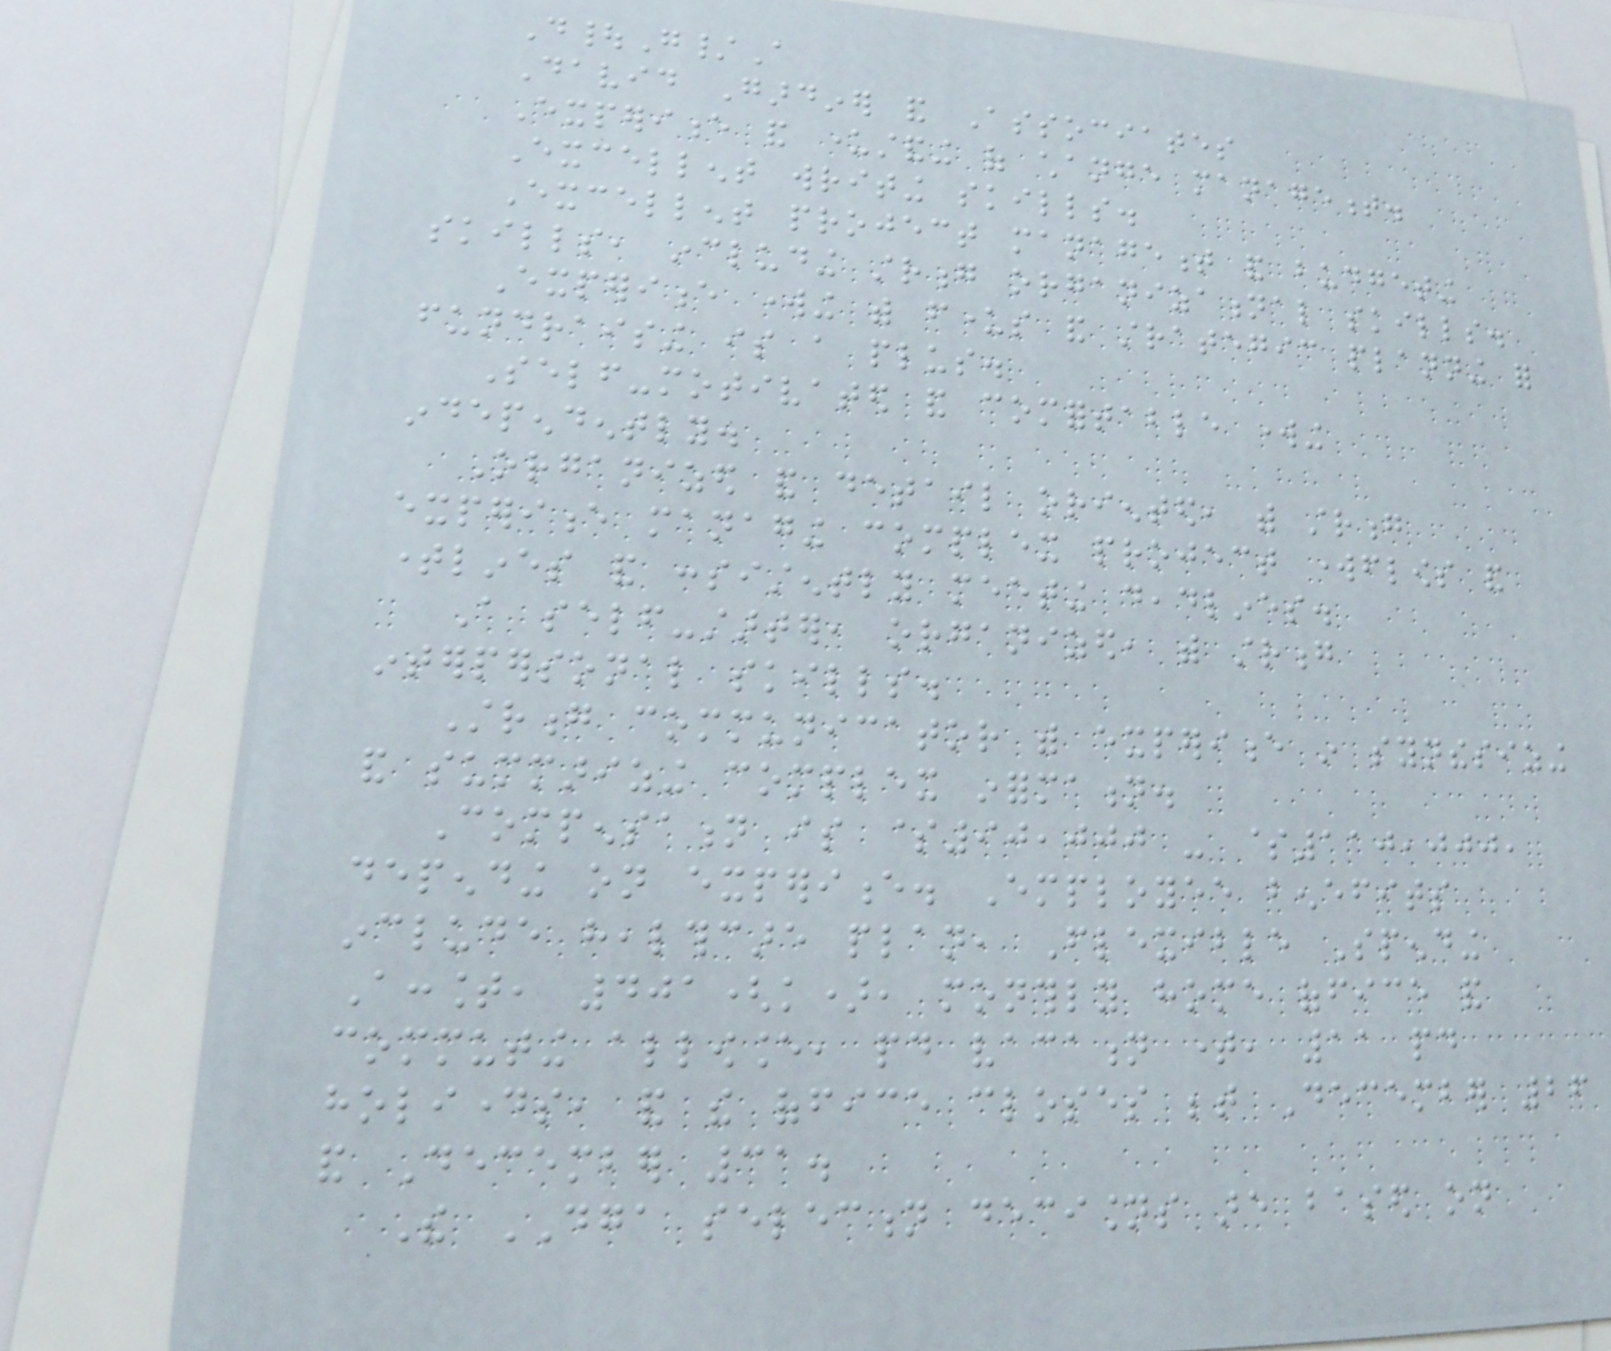D|G/A
David Gardiner and Associates
Experience and understanding of change management.
Excellent writing skills.
Excellent project management and budgeting
skills, including strong organizational skills.
Experience working with funders and strategic planning for
fundraising is a plus.
Self-motivated and comfortable working
independently.
Organized and detail oriented, with strong
experience managing complex project workflows and
timelines and consistently meeting deadlines.
A self-starter, organized, with strong
interpersonal skills.
Strong communicator with experience in synthesizing
and summarizing complex information.
Compensation is $90,000 - $110,000,
depending on experience. Employee benefits
include healthcare plan, Flexible Spending
Account, 401(k), monthly home office and
commuting allowance, paid vacation time, 11 paid
holidays, and the office closes between December 26
and December 31.
The DGA selection decisions are based on
